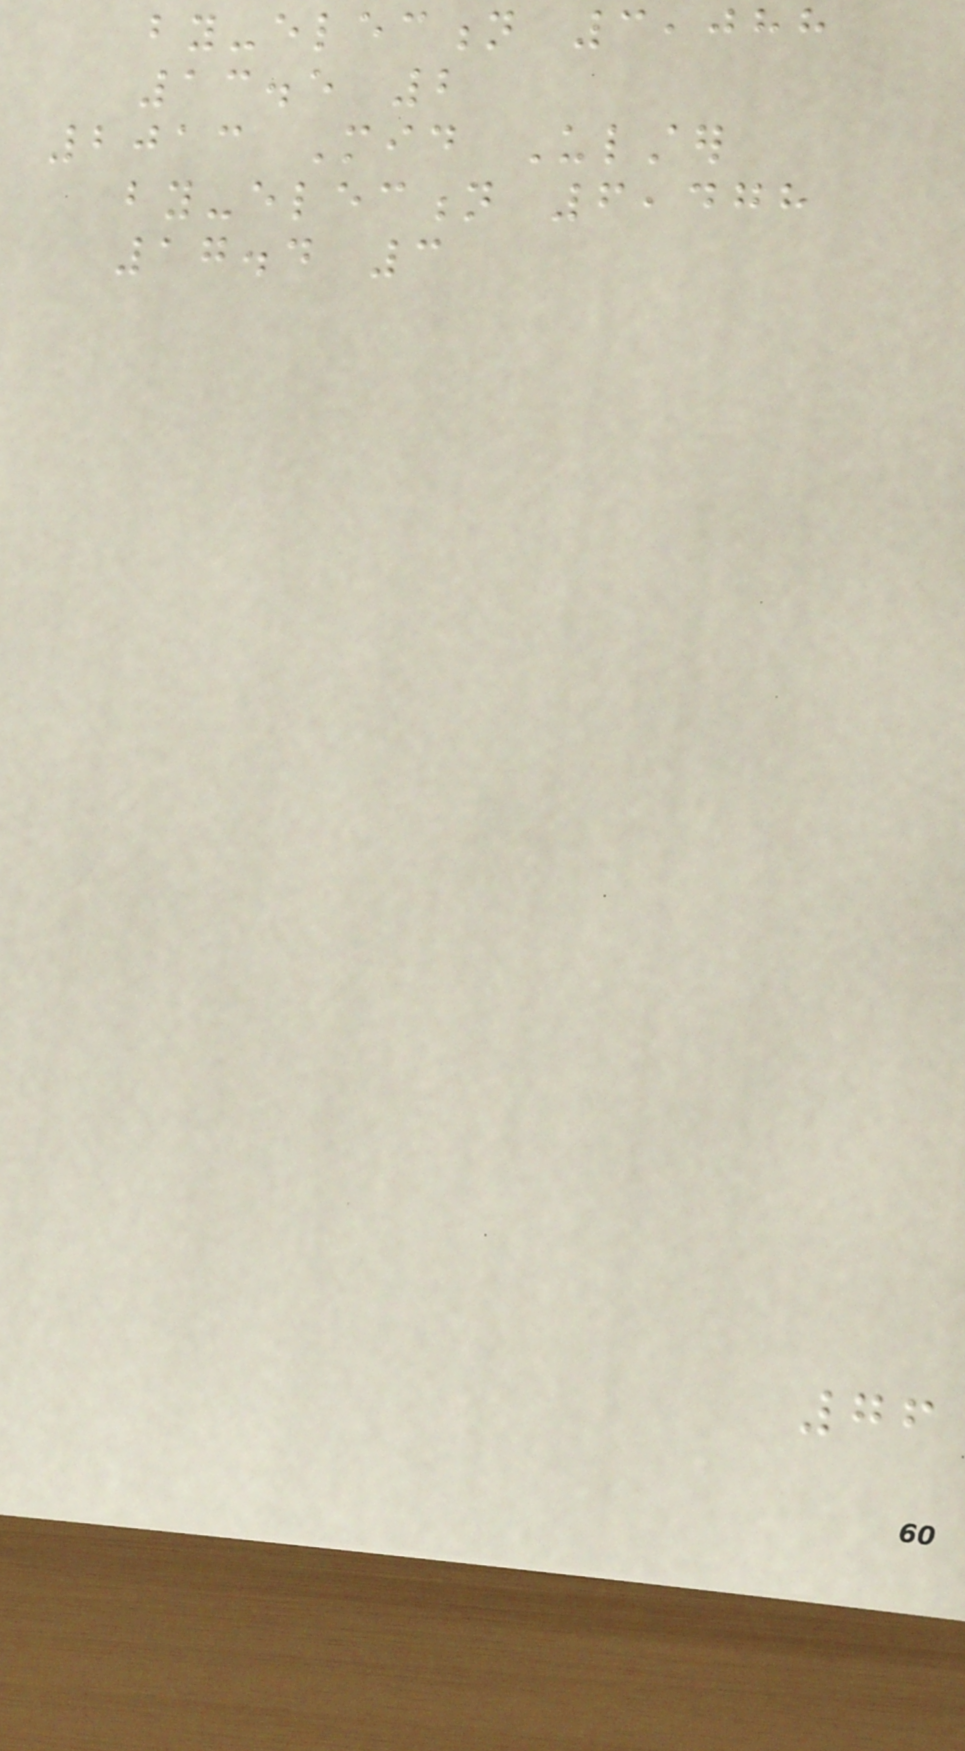by-election 3,088
13.5 2
2013 Mid Ulster
by-election 6,478
17.4 3
76
